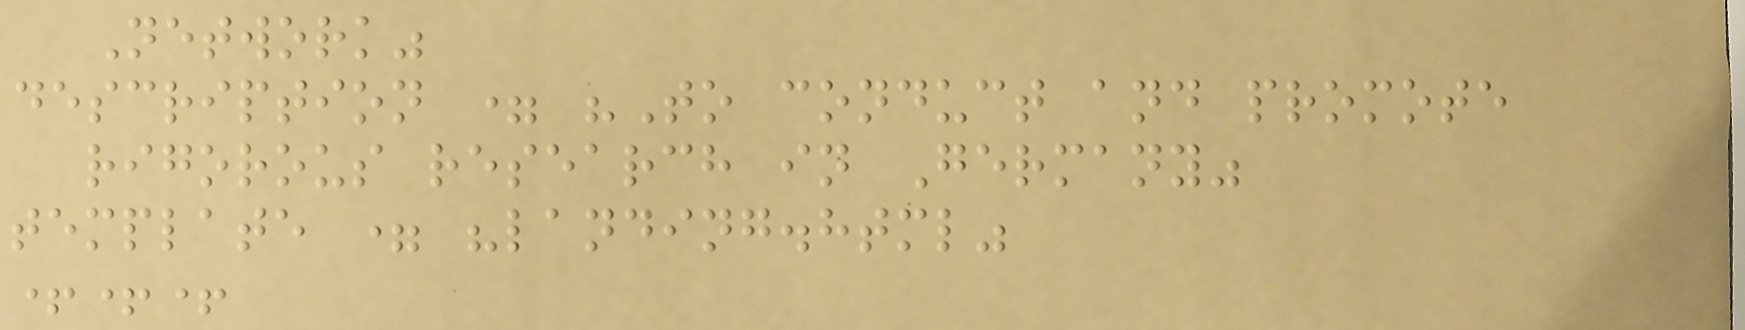Network"
description = "To conduct and promote
rigorous research in Germany"
template = "landing.html"
+++
